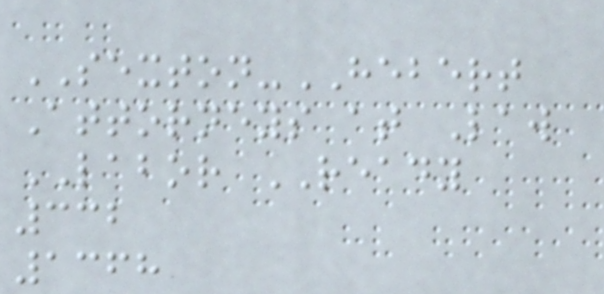SEXTON-HEBERT
Attorneys at Law
LABOR READY
332
1368
